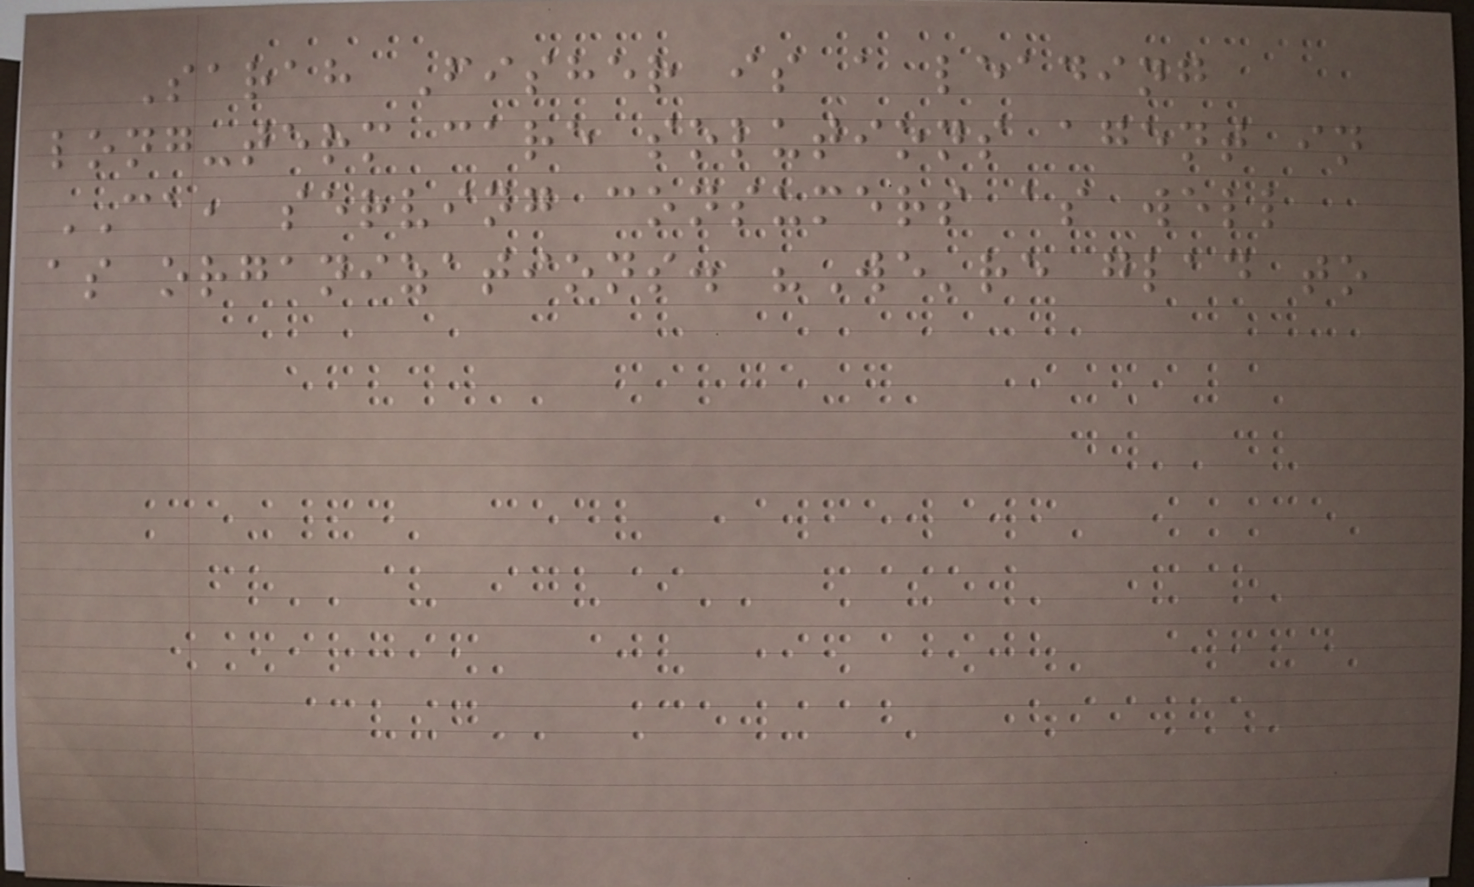Sarah Fisher is a leading
long-term care solutions agent in
CA, serving consumers as well
as organizations. "We're glad to
